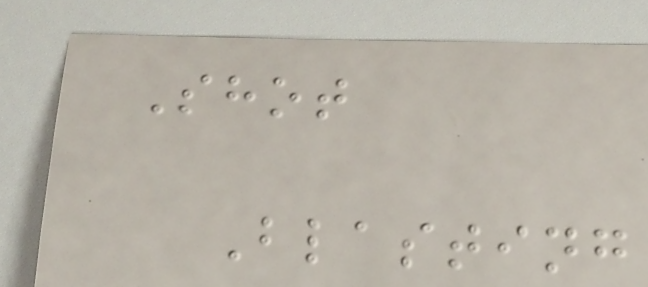Shot
Blasting
